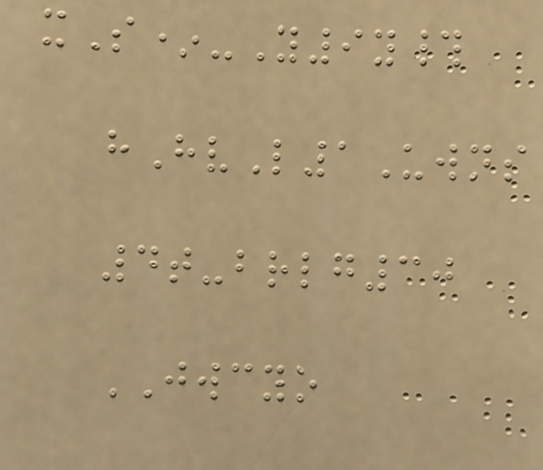xS*-Y9y#
hHvL1Uwns
4t-brlg30
JWCYO
